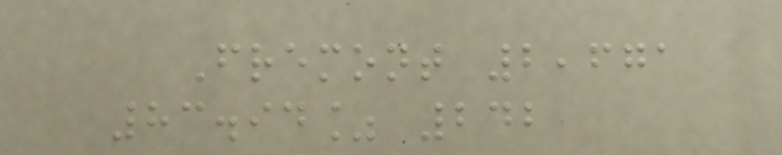Fremont 2,671
83.94% 242
